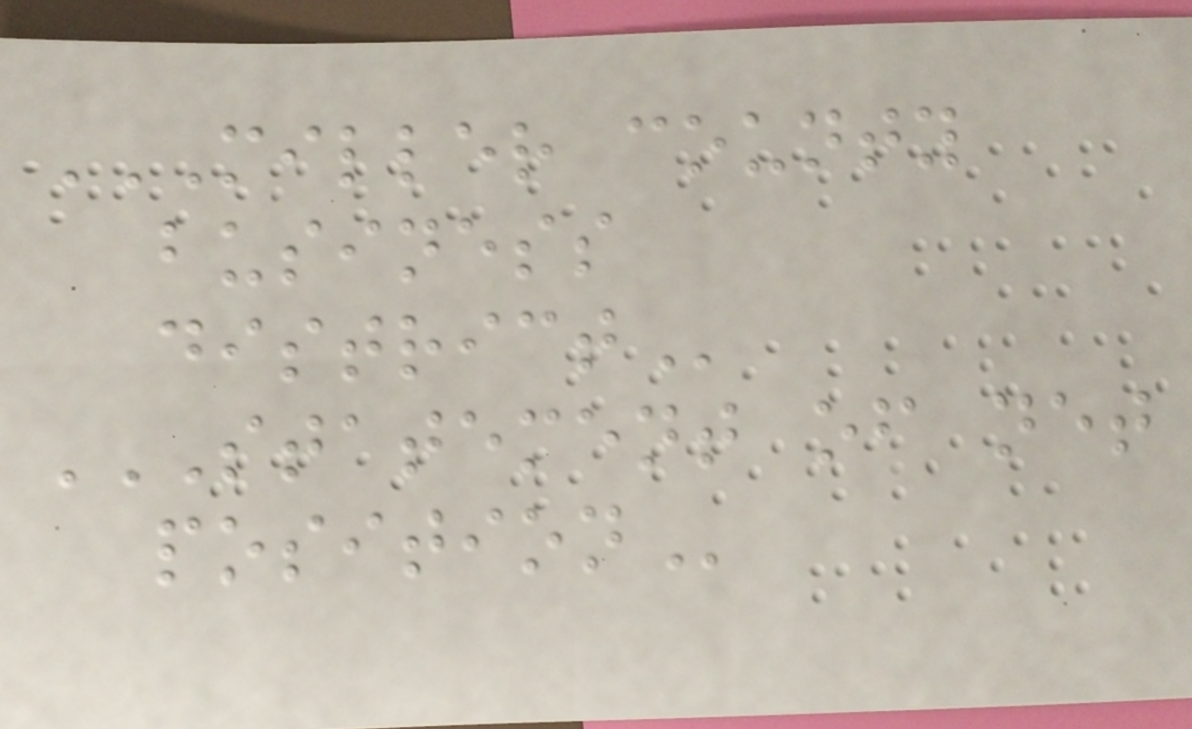MILLER COUNTY
BUSINESS
DISTRICT
STATEMENT OF NET
POSITION
